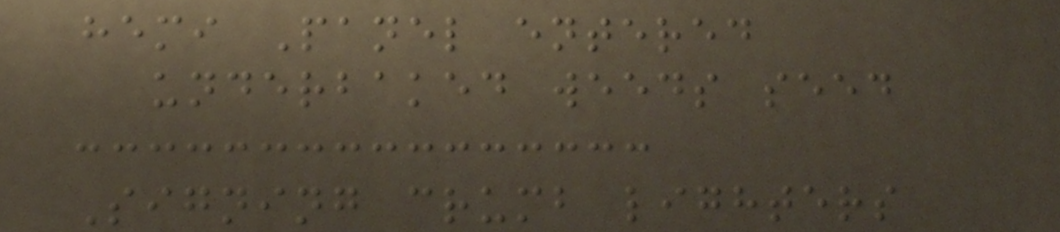hemi Panel entered
underbaked weeds seed
Signing crumb lighters
